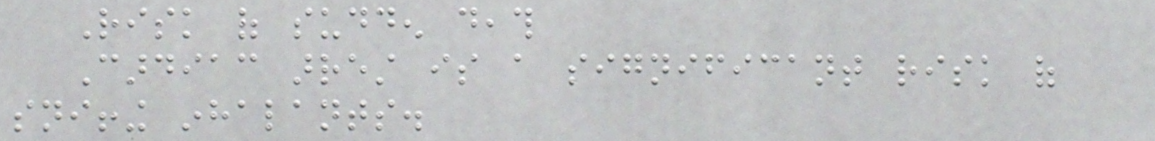Risk of sudden death
Cardiac arrest is a significant risk of
sniffing inhalants.
